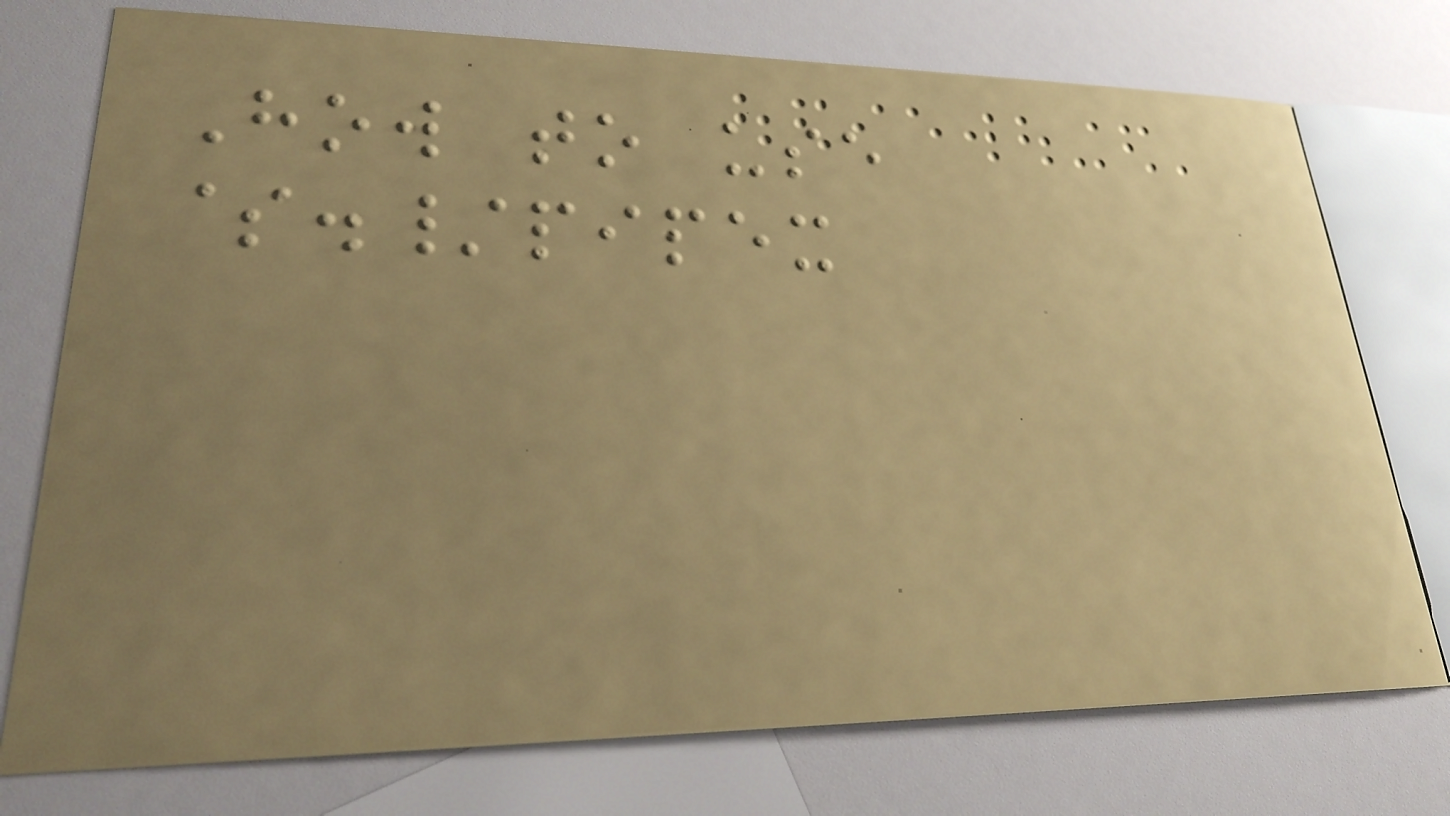How to use
$./pipex
